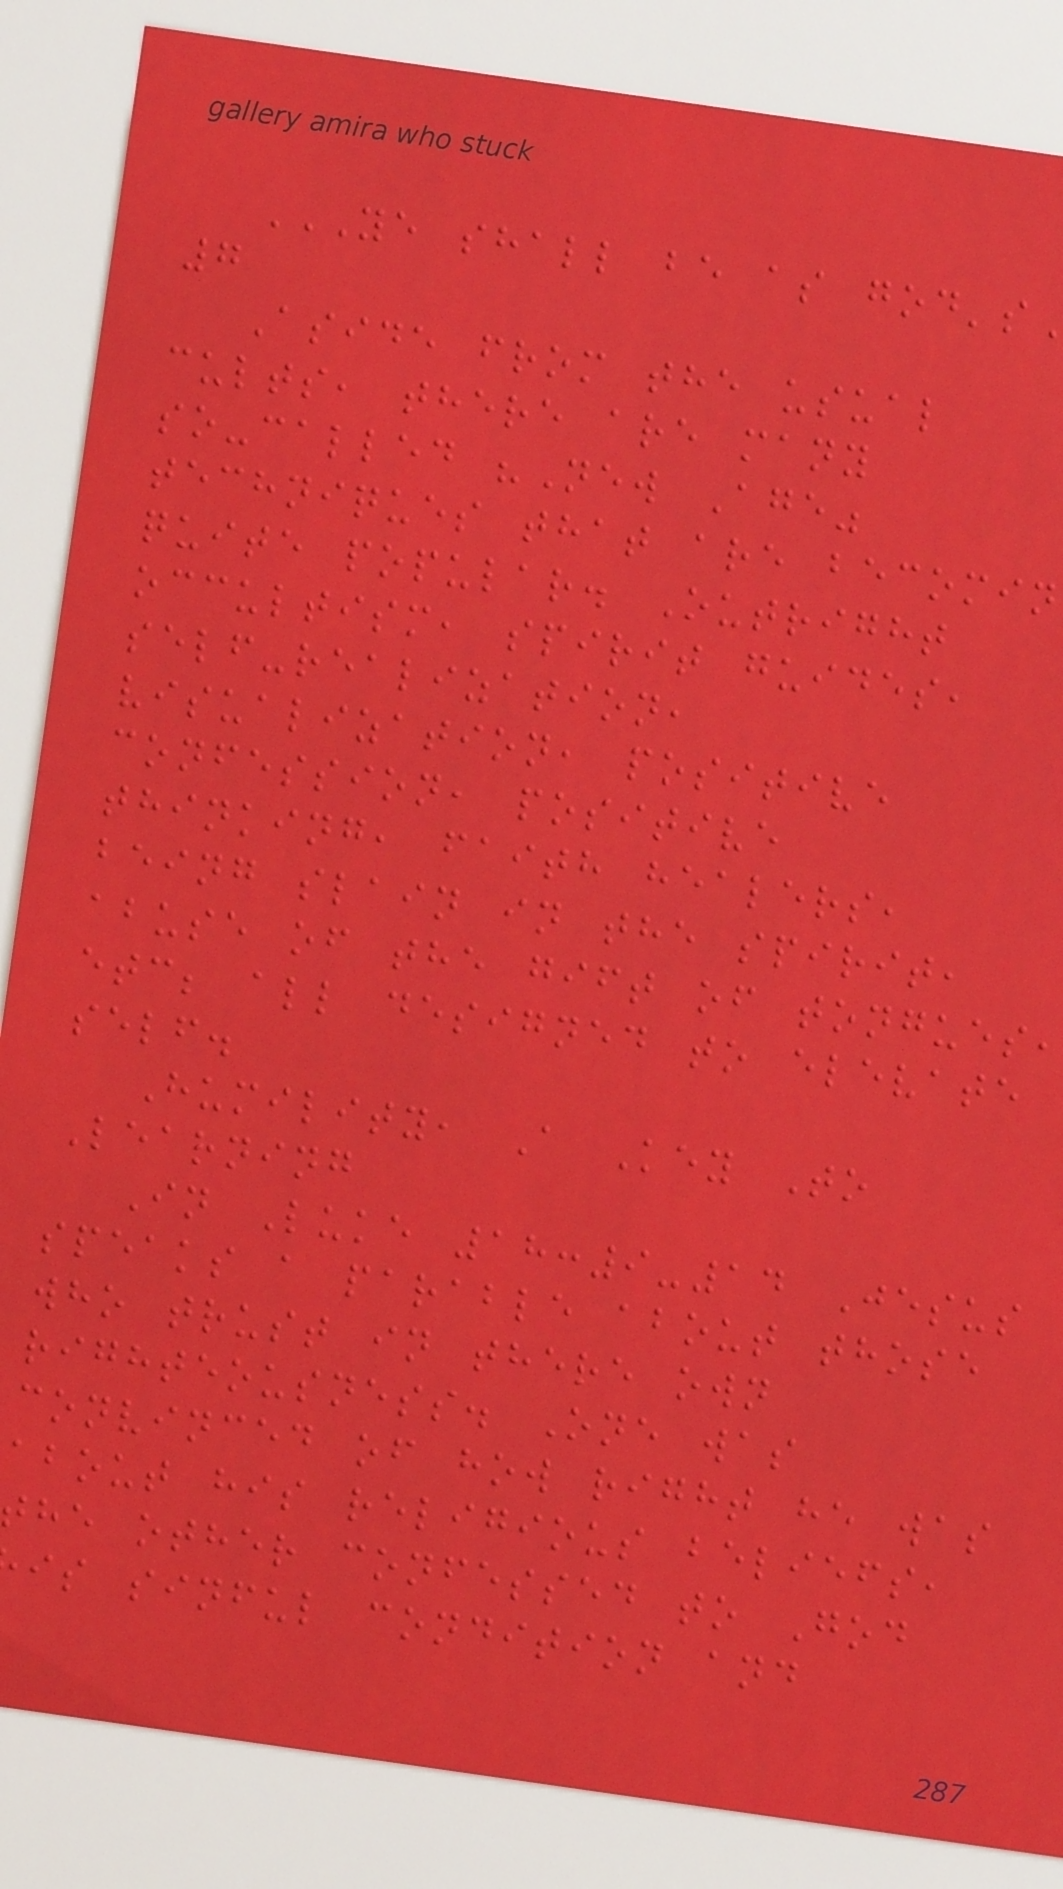7
Aside from the usual
cults, there are many
so-called "New Age"
techniques that are becomin
quite popular. Outright
occultism, spirit guides,
self-realization,
visualization, positive
confession, positive
thinking, faith healers,
being slain in the spirit,
abuse of the gift of tongues,
etc; all designed to elevate
self.
Humility, A Key To
Learning
In Luke 18:9-14 Jesus
speaks a parable about those
who trust in there own
righteousness. One was
convinced of how right he was
about his religious beliefs,
the other confessed to God
is sinful condition and
